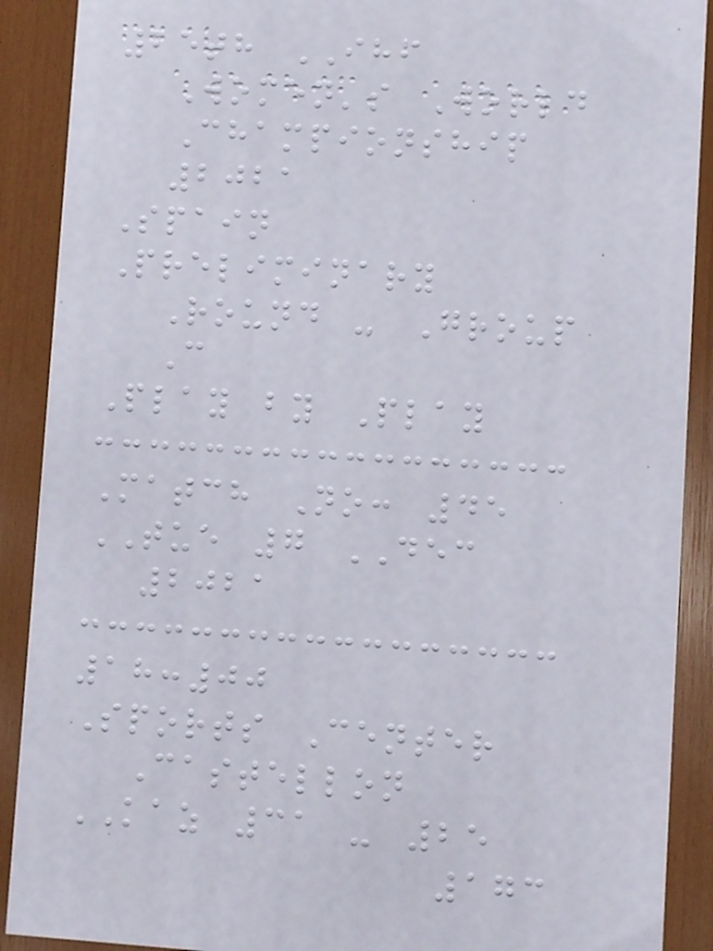25th IHF
Women's World
Championship
2021
Spain
Preliminary
Round - Group
C
Play by Play
Match No: 45
TUE 7 DEC
2021
18:00
Sports Center
Castellon
KAZ 31 - 25
173
